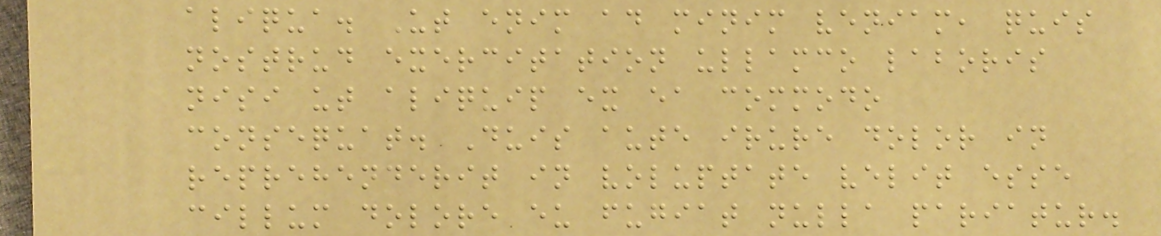aliqua. Ut enim ad minim veniam, quis
nostrud exercitation ullamco laboris
nisi ut aliquip ex ea commodo
consequat. Duis aute irure dolor in
reprehenderit in voluptate velit esse
cillum dolore eu fugiat nulla pariatur.
